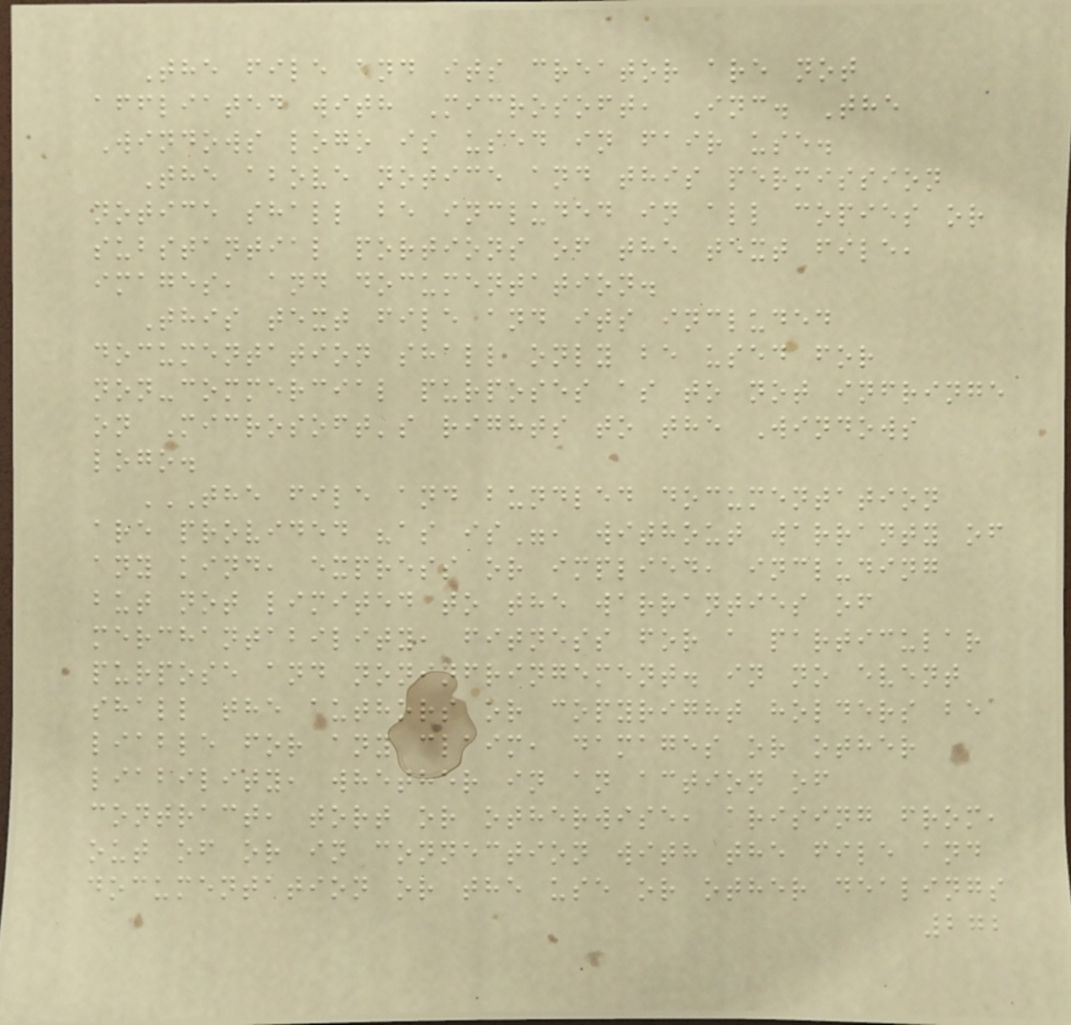The file and its creator are not
affliated with Microsoft, Inc. The
Windows logo is used in fair use.
The above notice and this permission
notice shall be included in all copies or
substantial portions of the text file,
images, and documentation.
This text file and its included
documentation shall only be used for
non-commercial purposes as to not infringe
on Microsoft's rights to the Windows
logo.
THE FILE AND BUNDLED DOCUMENTATION
ARE PROVIDED "AS IS", WITHOUT WARRANTY OF
ANY KIND, EXPRESS OR IMPLIED, INCLUDING
BUT NOT LIMITED TO THE WARRANTIES OF
MERCHANTABILITY, FITNESS FOR A PARTICULAR
PURPOSE AND NONINFRINGEMENT. IN NO EVENT
SHALL THE AUTHORS OR COPYRIGHT HOLDERS BE
LIABLE FOR ANY CLAIM, DAMAGES OR OTHER
LIABILITY, WHETHER IN AN ACTION OF
CONTRACT, TORT OR OTHERWISE, ARISING FROM,
OUT OF OR IN CONNECTION WITH THE FILE AND
DOCUMENTATION OR THE USE OR OTHER DEALINGS
272
